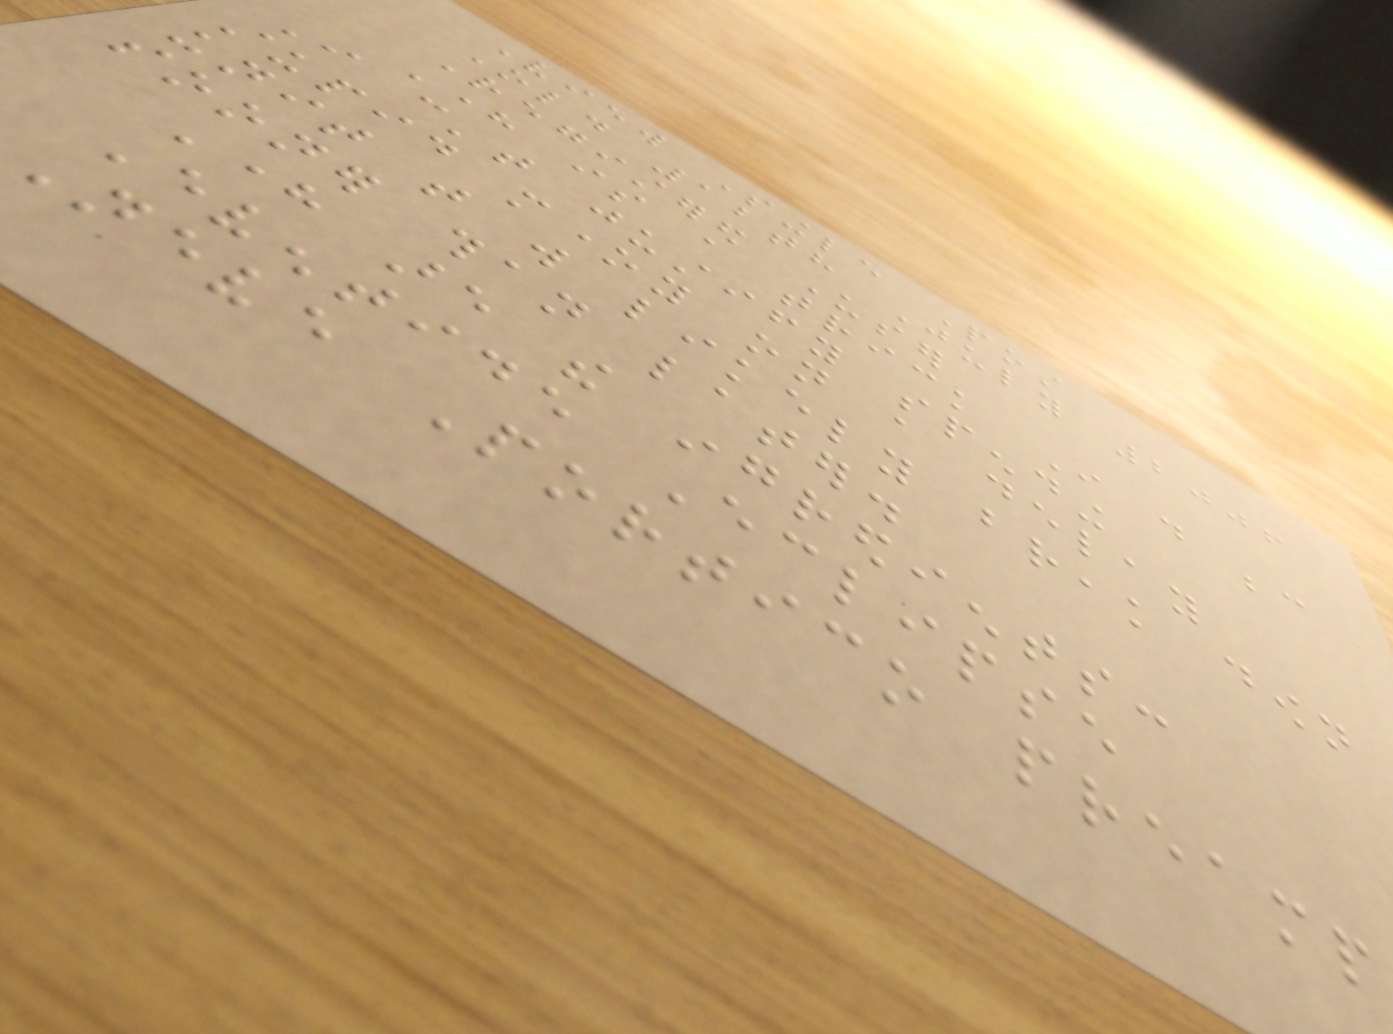View Single Post
Old 12th July 2006
Registered User
Here is a trick I do because
I can't justify spending
stupid money on a delay
unit that will likely break down
sooner than later.
Here are the ingredients:
Eventide Eclipse
Neve Portico preamp
